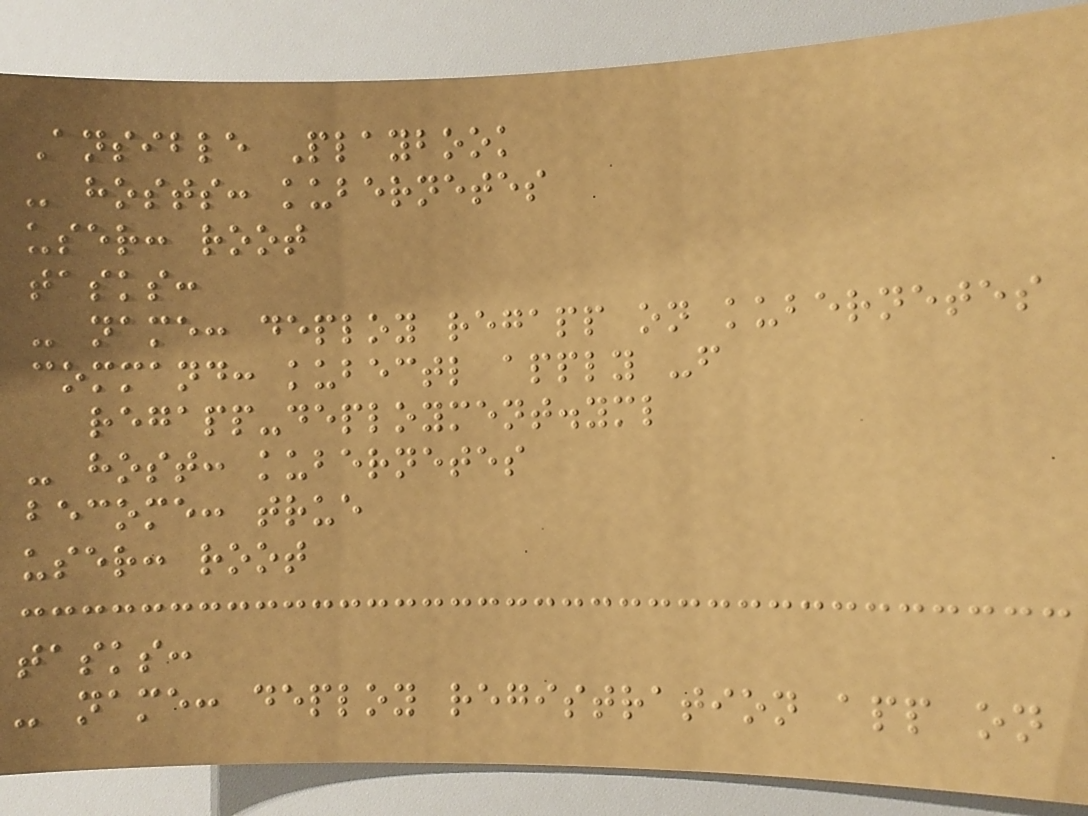Ansible Playbook
- hosts: kubernetes
user: root
tasks:
- name: deploy regapp on kubernetes
command: kubectl apply -f
regapp-deployment.yml
- host: kubernetes
become: true
user: root
tasks:
- name: deploy registration app on
